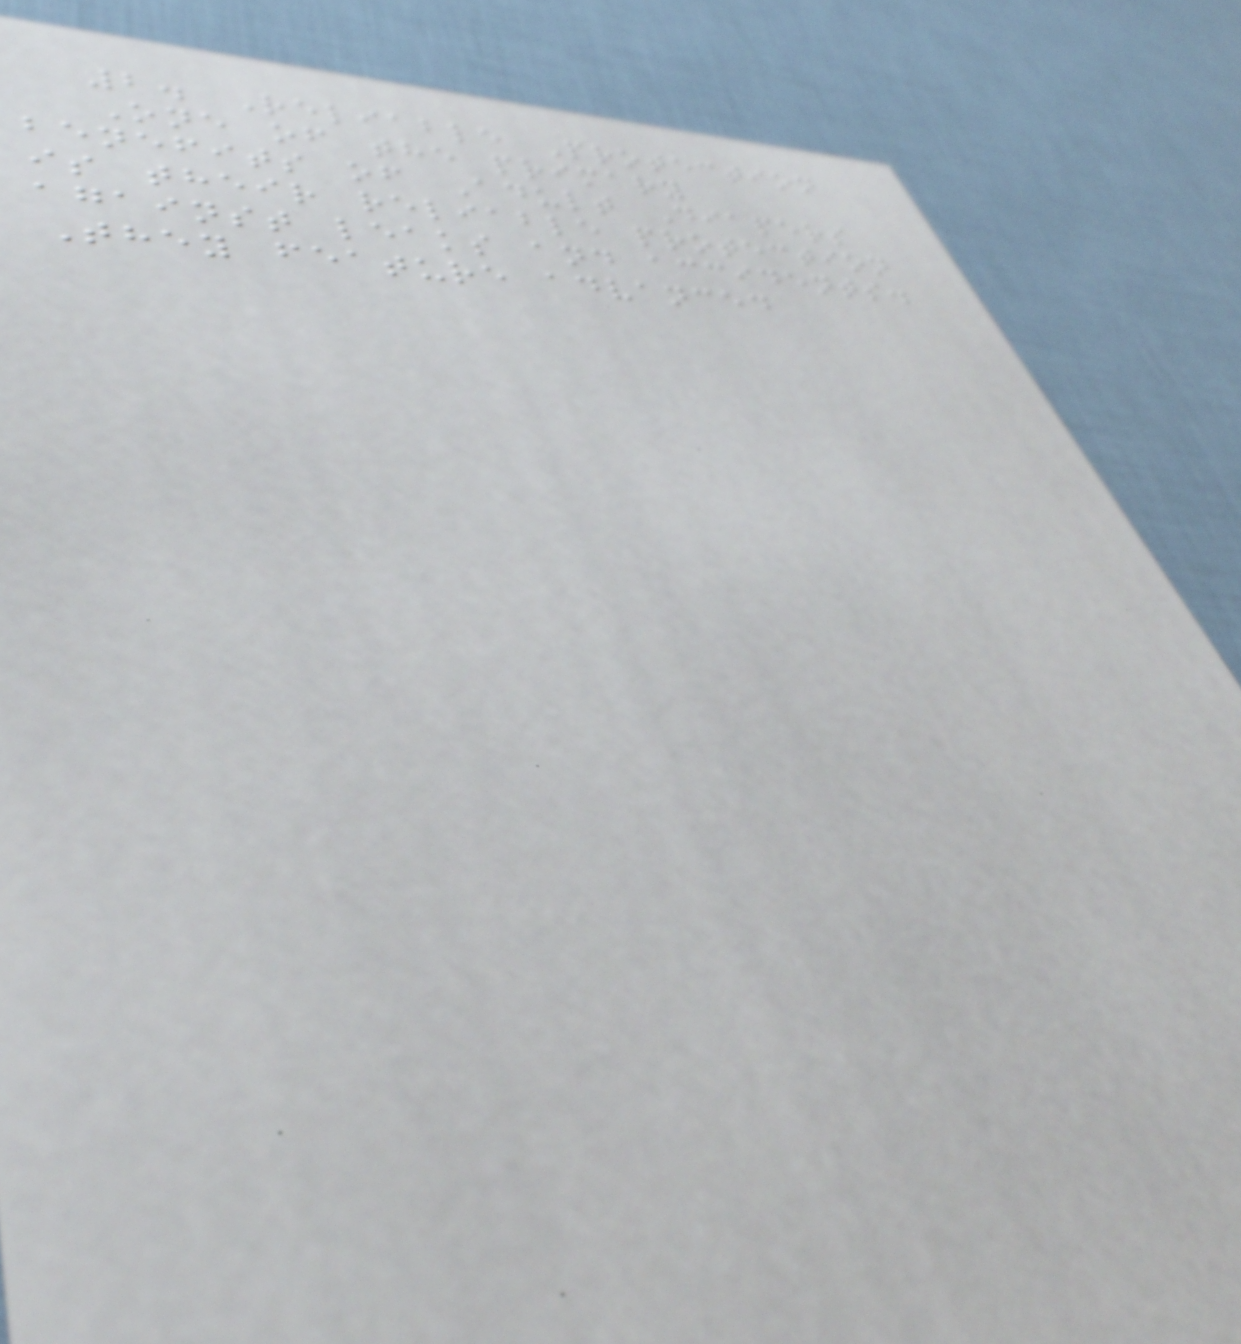2. Reliable Protection
One of the primary
benefits of Adult Diapers
is their reliable protection
against leaks and accidents.
They feature advanced
